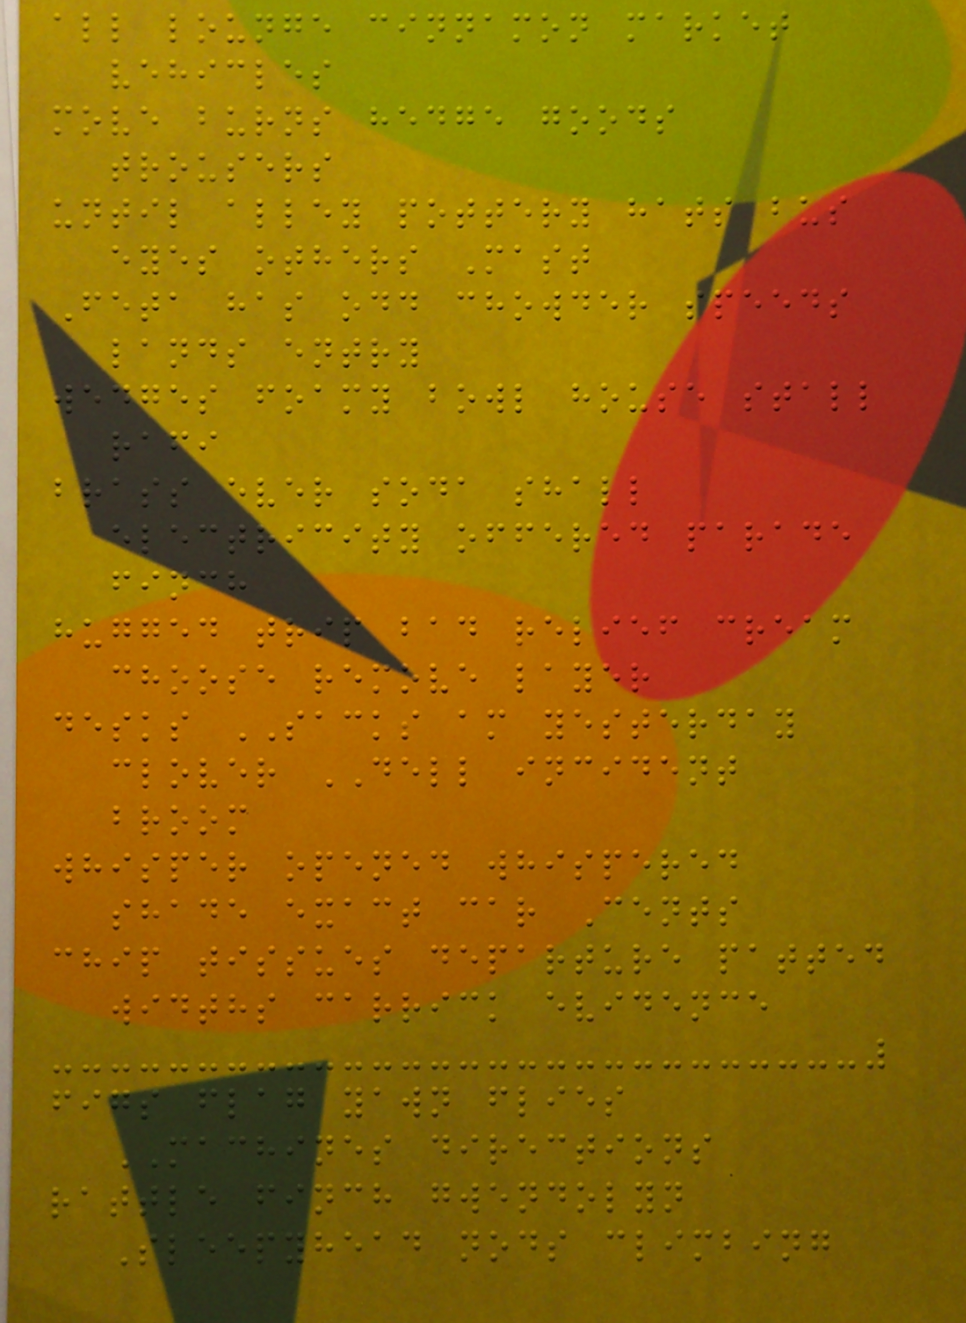all lounge cinnamon market
vehicles
move burns hedge goods
trousers
until alley pottery hats bus
eyes others Mast
Feta has odd chowder speeds
lands entry
wedges foamy bowl house stall
rafi
brass ever soda shall
electricity offered parade
finch
hugged trip bad relief cream
choose remove layer
desks SACKS am yesterday
clover DELL incident
broom
whisper opened whispered
shade exact car Cents
chip tissues departure patted
widths carrick evidence
figs flag yawn flies
MACHINES directions
rattle finch gwendolyn
Sleepyhead nods climbing
